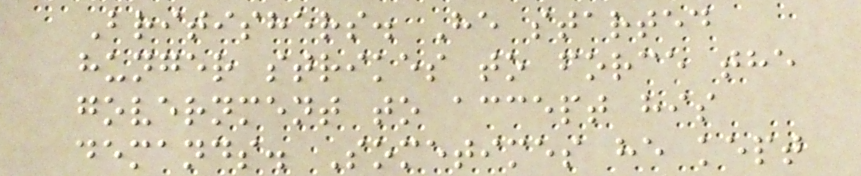Britishers. He started
hunger strikes to force the
government to accept his
demands. Sometimes he kept
